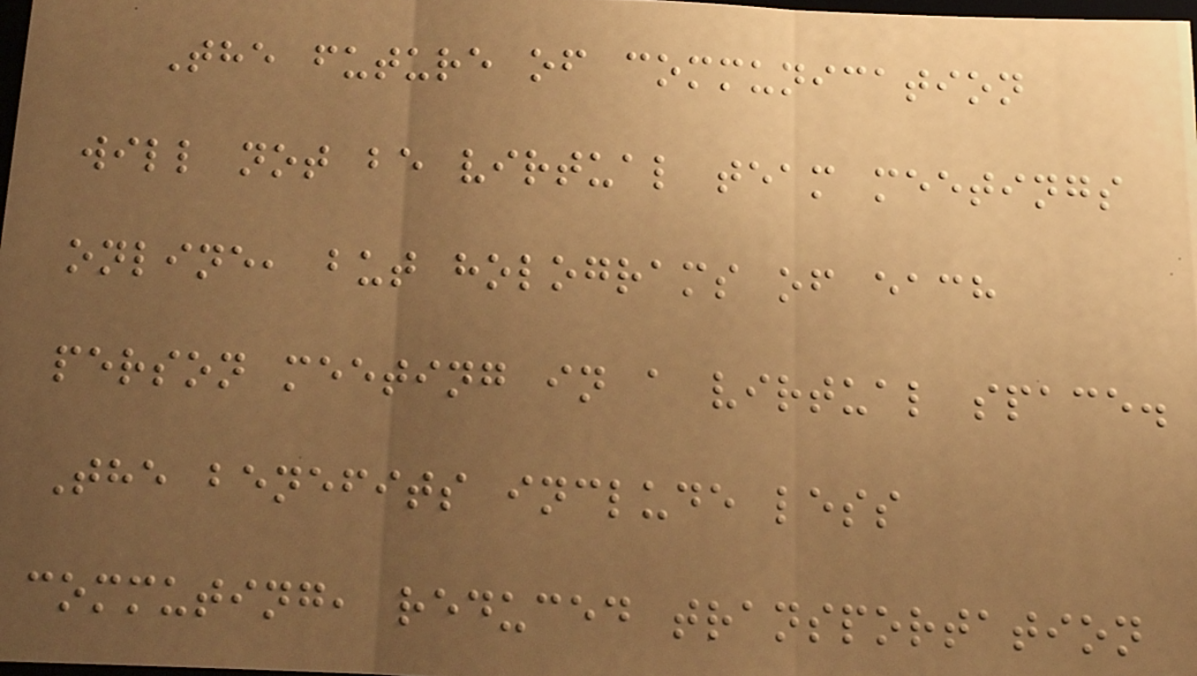The future of communication
will not be virtual team meetings
online, but holograms of each
person meeting in a virtual space.
The benefits include less
commuting, reduced transportation
